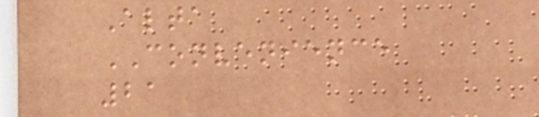Alta
CONVENIENCE
21
